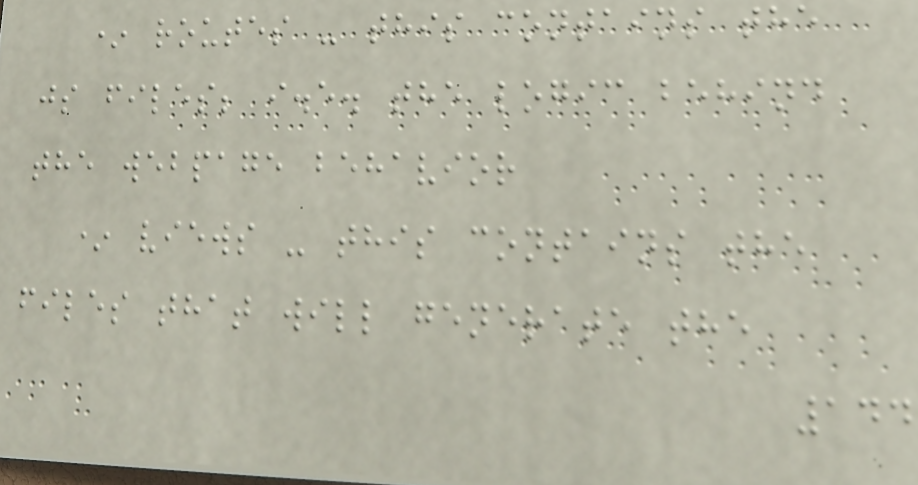* routes - this contains the
js files; i.e. the logic behind
the webpage behavior
* views - this contains the
files that will generate the
144
